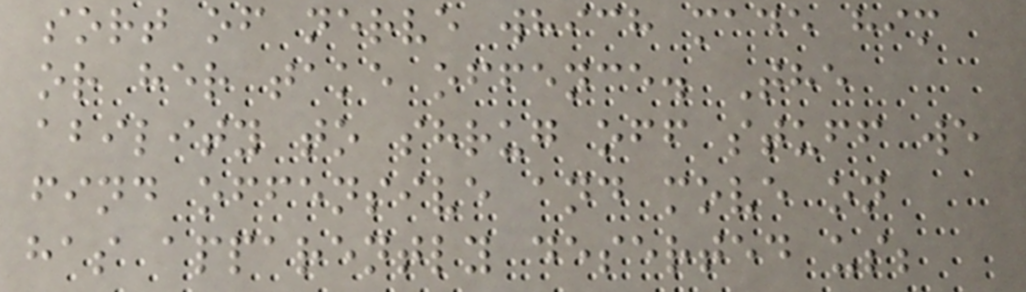sort of nerve which made him
or her take offence. The
ability to shrug off stuff we
find offensive and move on
has apparently deserted us;
